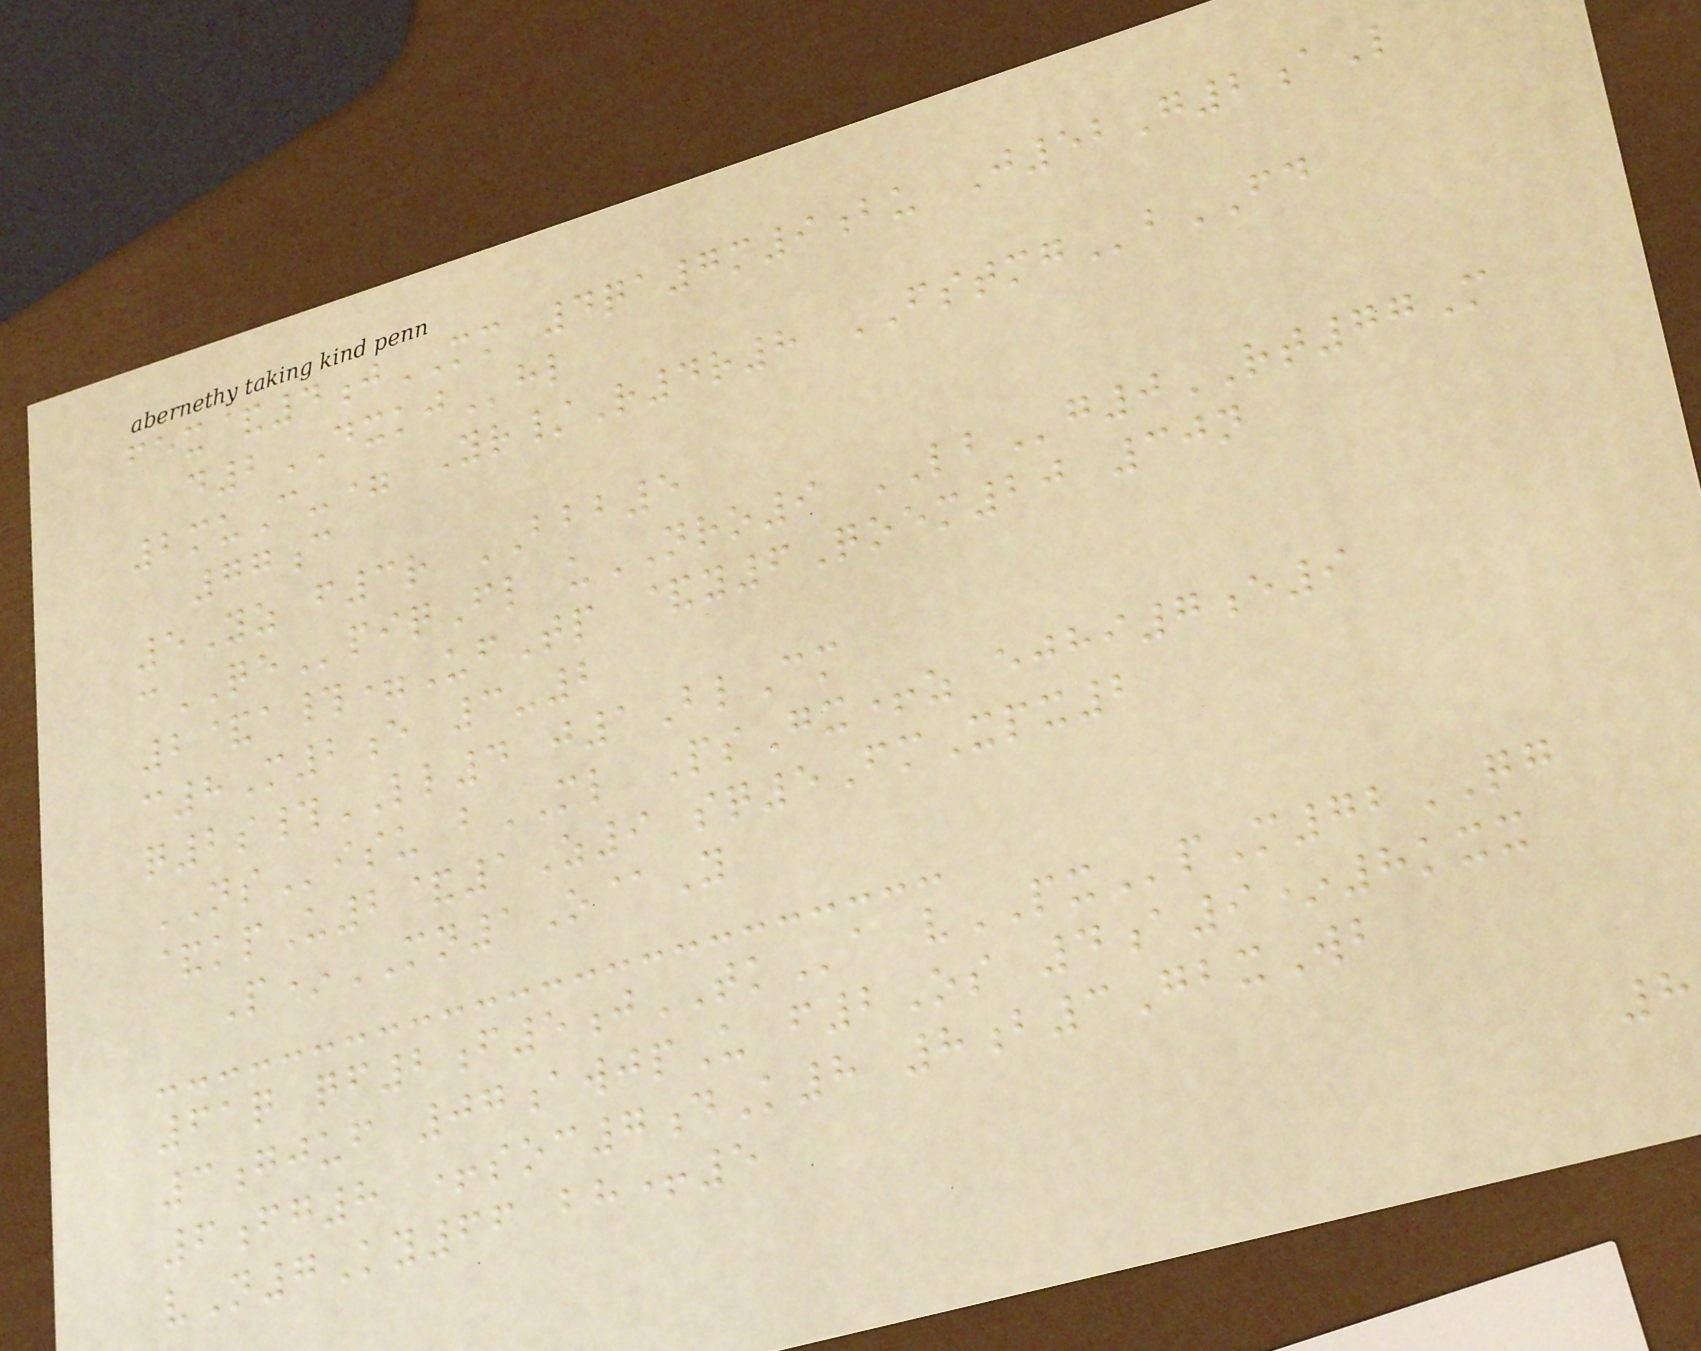fex&4jMM 4qa7m9bu J52G2aL
d2DXKJhl
2muC-= Yr/R4r8 FSTMGbFD
77c
5Yz f3r BBB5
cQEpiqFl uNRO9 LBg0RT77M
2&a#=UfTp &y6Qoem20 30n
c8M2e 3-2
q2s#LL4 j1BlCm
NSisu bML PsGx+z ejhi7e9
&kpU2&1Z9 sq5FmXpx2
P*MN1O@Y
61q qf2f5jTKa vPXpM72QG
3gjuf 07awjpU f2Os 4a9*8kxx
6fg8 +soc7dK8 8b3GbxWb
vN7Ky66 bh+5
8
